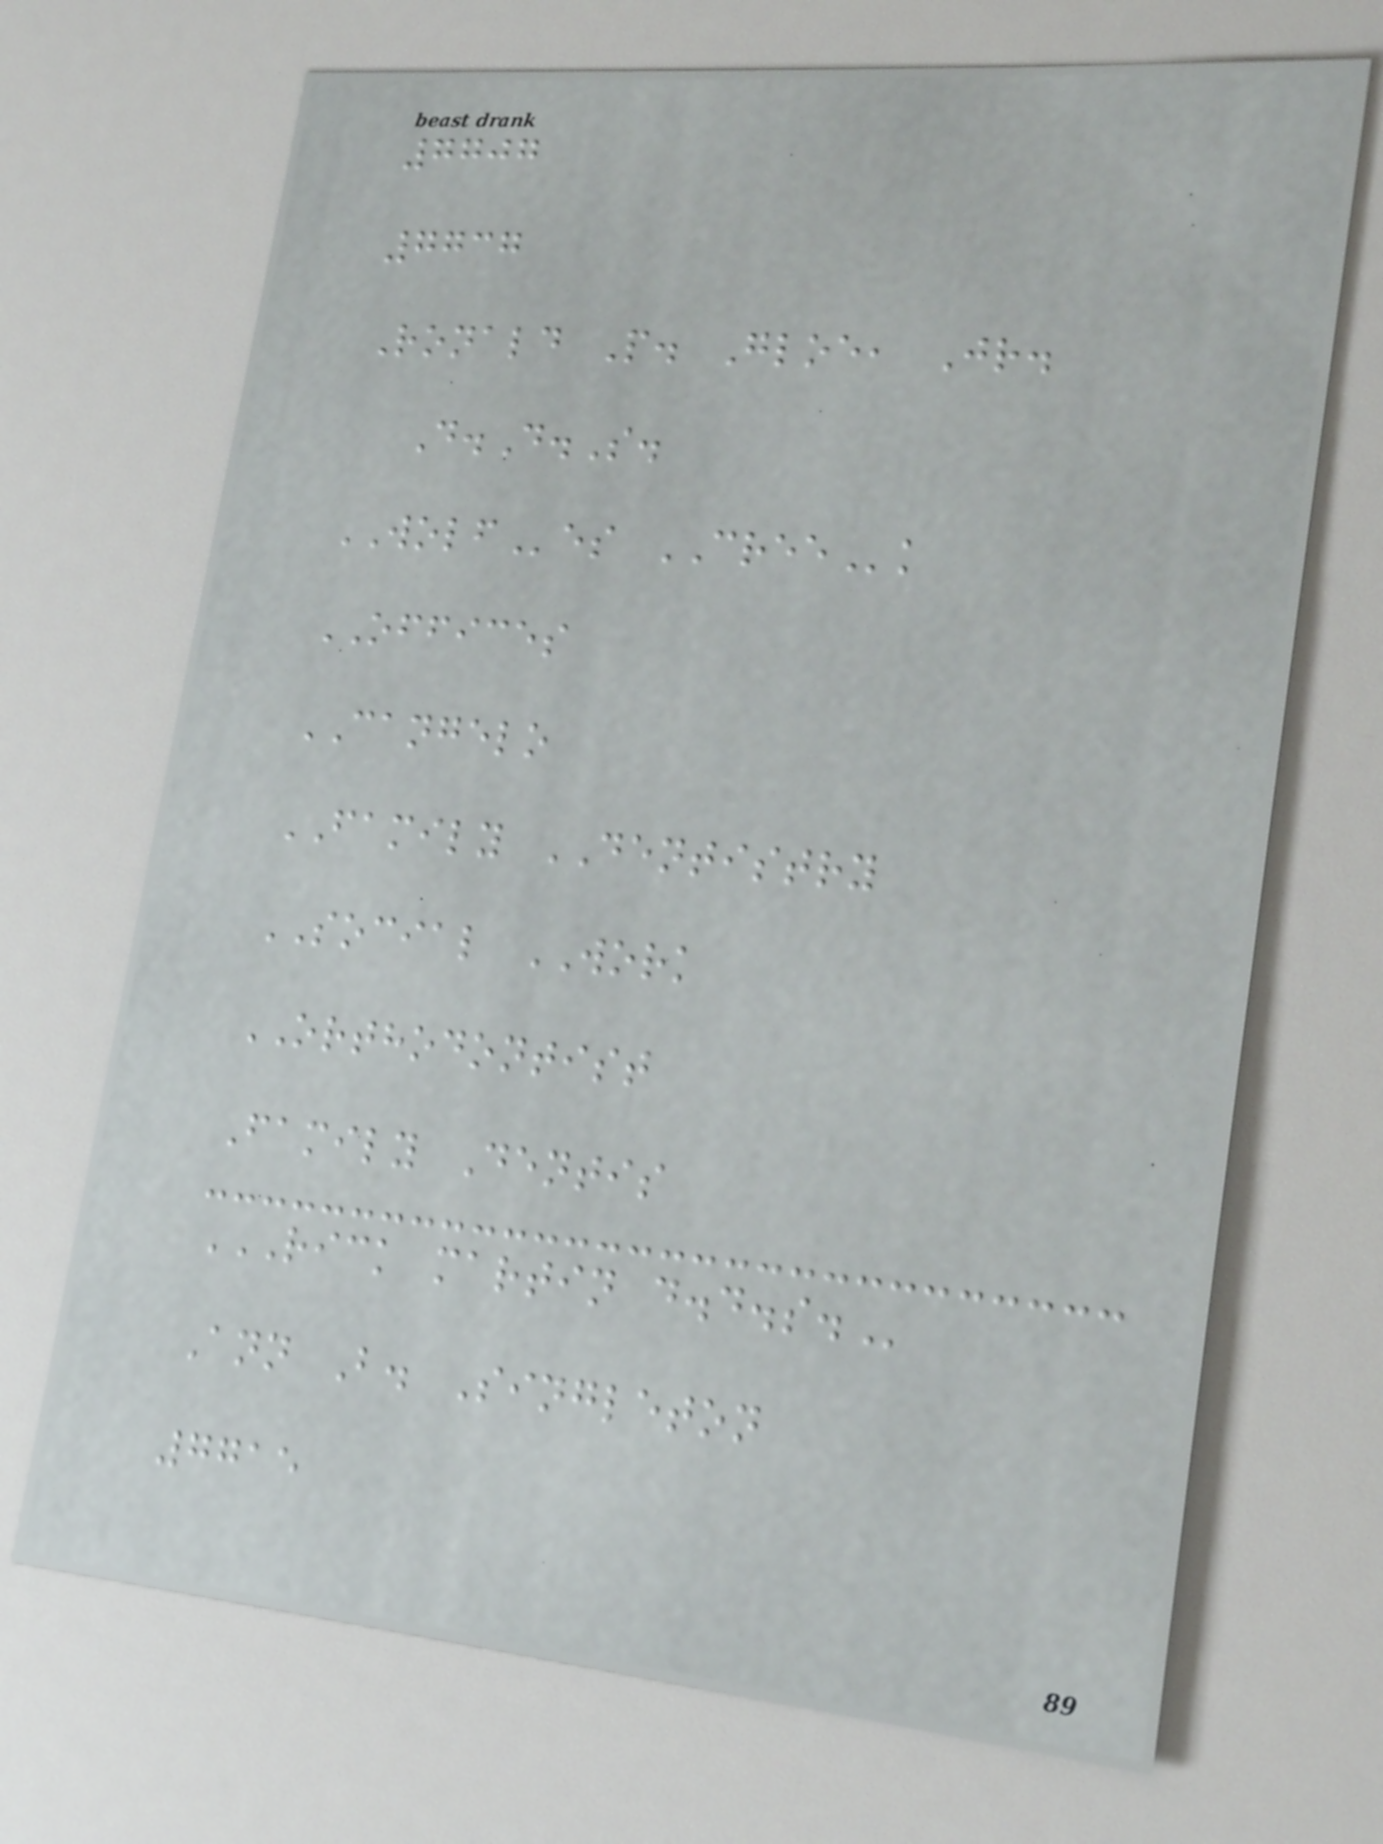7707
7737
Ronald P. Gloe, Jr.
D.D.S.
WOLFes CREEk
OFFICES
CANGELO
FAMILY DENTISTRY
SOCIAL WORK
ORTHODONTIST
Family Dentis
RICK MARTIN D.D.S.
Ann B. Singleton
7715
